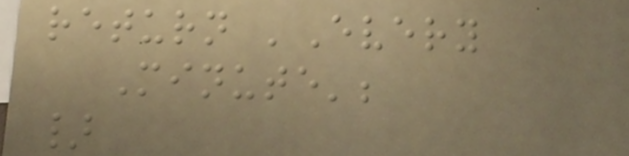return 'Every
Minute';
}
